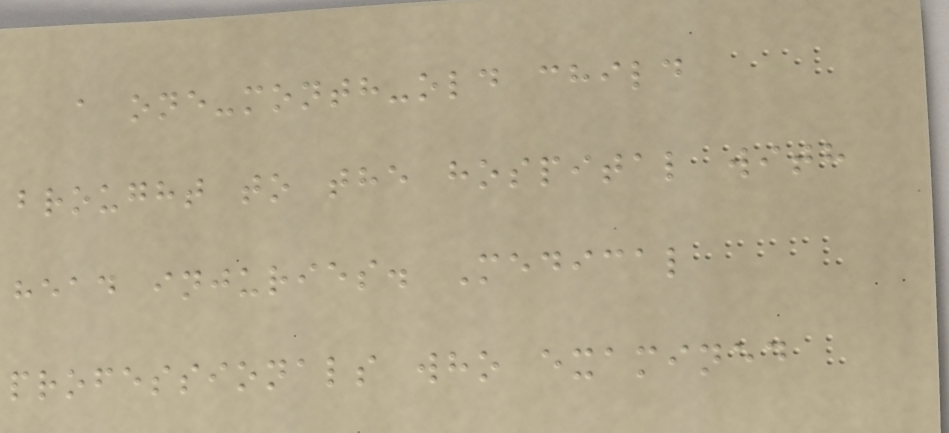a one-month-old child
brought to the hospital with
head injuries. Medical
professionals who examined
